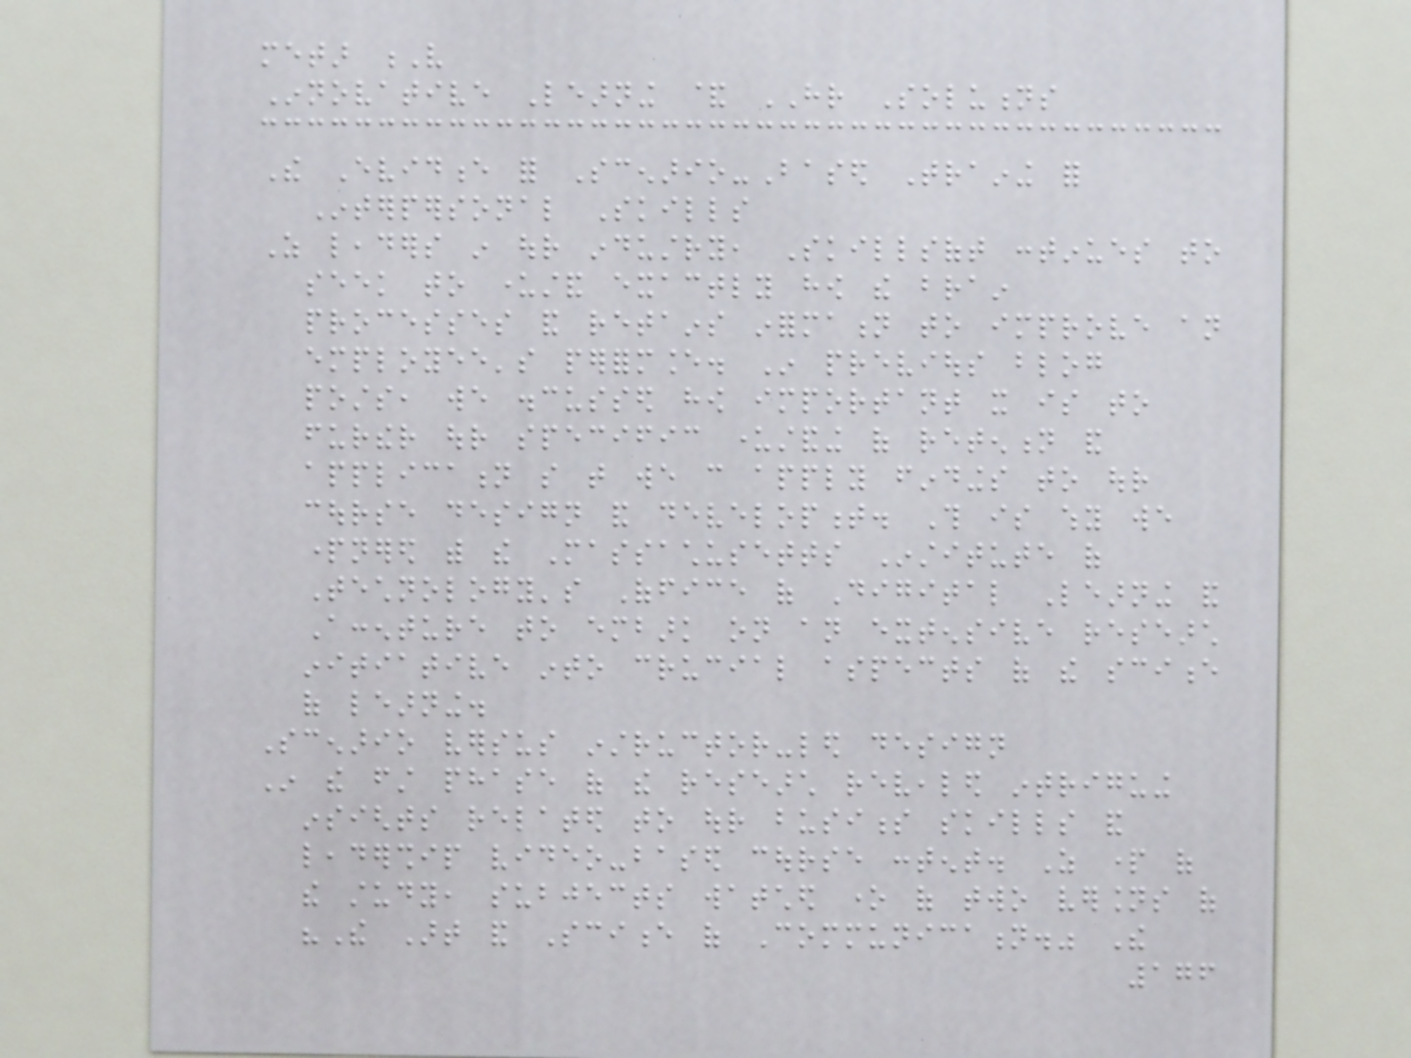metar V
Innovative Learning & HR Solutions
The Evidence for Scenario-Based Training for
Interpersonal Skills
As leaders in our industry, Skillsoft continues to
seek to understand exactly how the brain
processes and retains information to improve an
employee's performance. In previous blog
posts, we discussed how important it is to
further our specific understanding of retention and
application so that we can apply findings to our
course design and development. This is why we
partnered with the Massachusetts Institute of
Technology's Office of Digital Learning and
Accenture to embark on an extensive research
initiative into crucial aspects of the science
of learning.
Scenario versus instructor-led design
In the first phase of the research revealed intriguing
insights related to our business skills and
leadership video-based course content. As part of
the study, subjects watched one of two versions of
"The Art and Science of Communication." The
176
